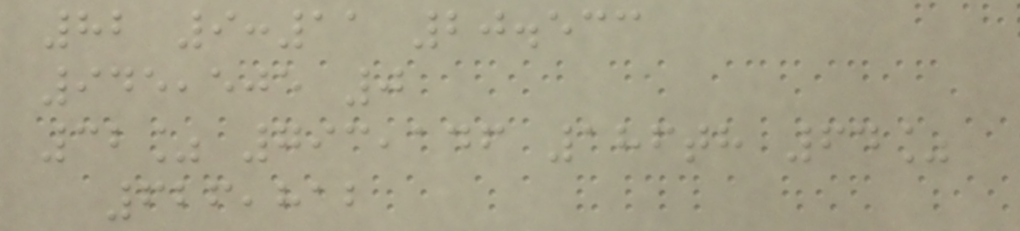82 9:11 20.533
945,505 0
32% 793,146 186th 64%
626,812
